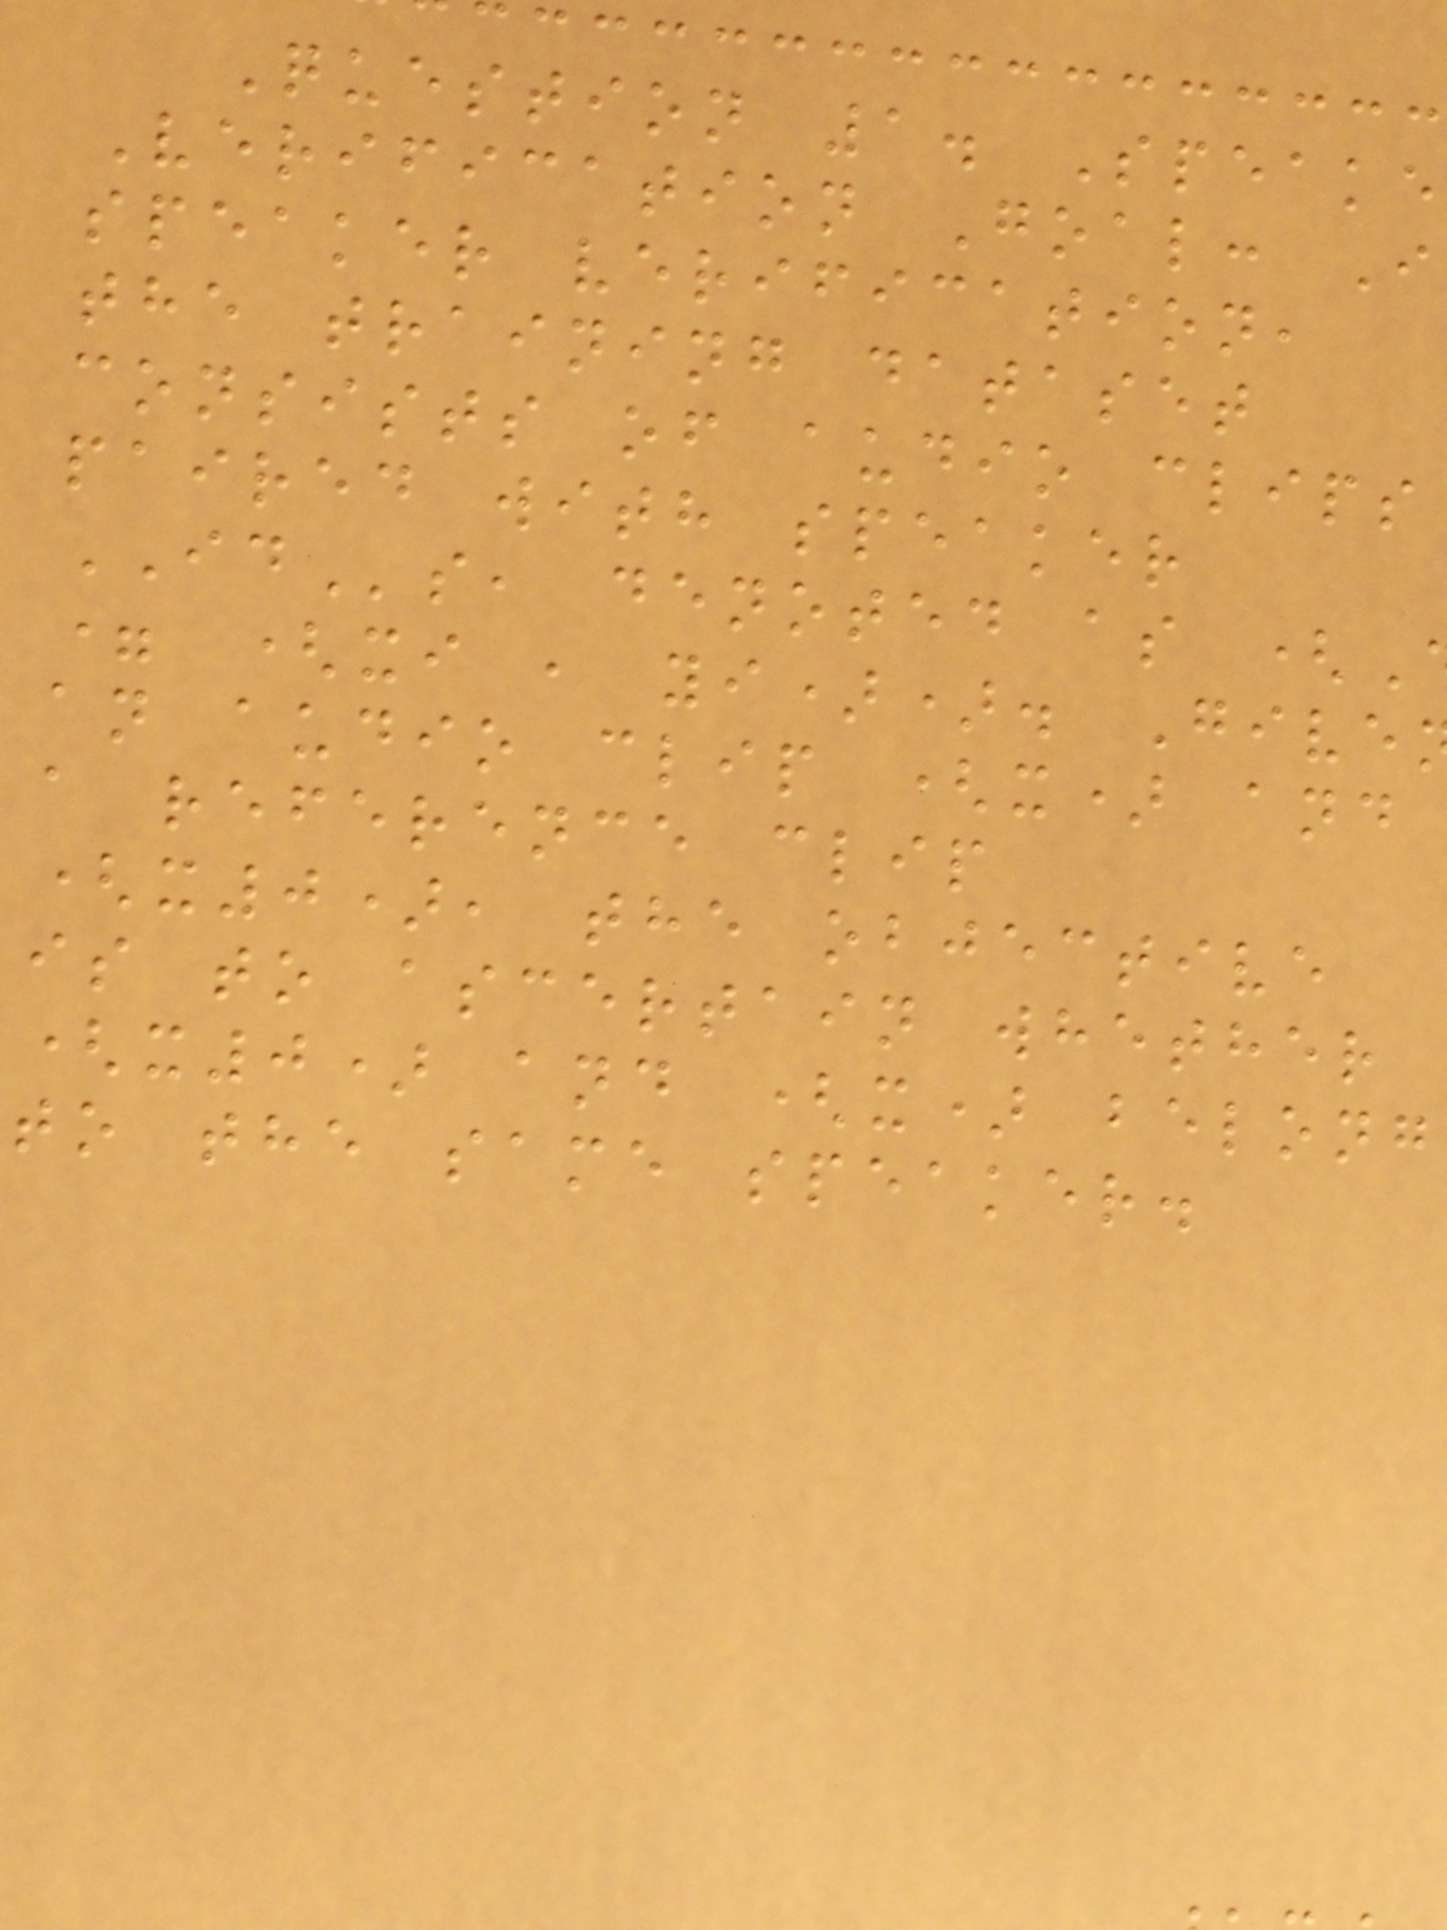Question 1. Speake
Verification Goal: I
speaker verification,
the training dataset
consists of audio clips
paired with speaker
IDs, denoted as (
= (xi , yi)). Give
an audio clip (x) and
a reference clip
(x0), the objective
is to ascertain whether
(x0) and (x) belong
to the same speaker.
